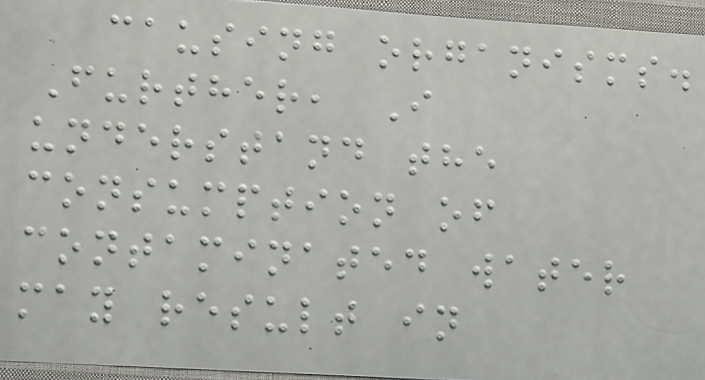causing organisms.
Further, I
understand the
consumption of
contaminated water
may result in
